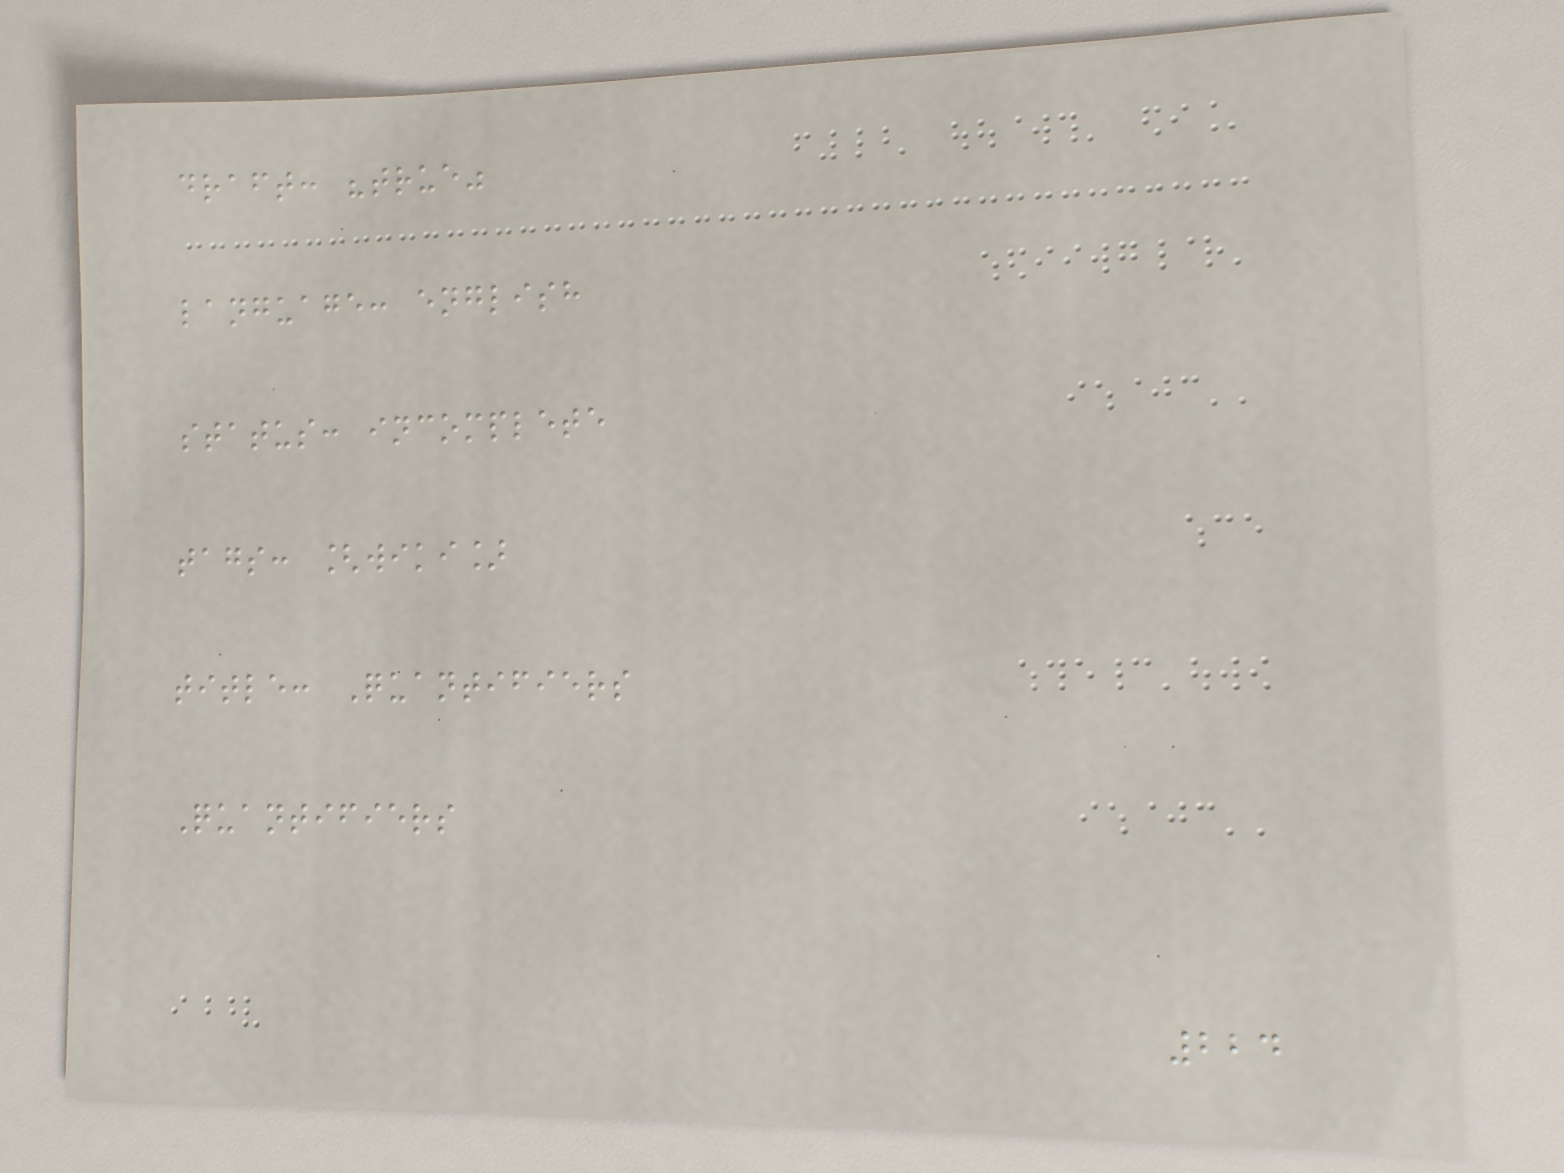draft: "true"
language: english
status: incomplete
tags: [wiki]
title: Quantifiers
Quantifiers
224
